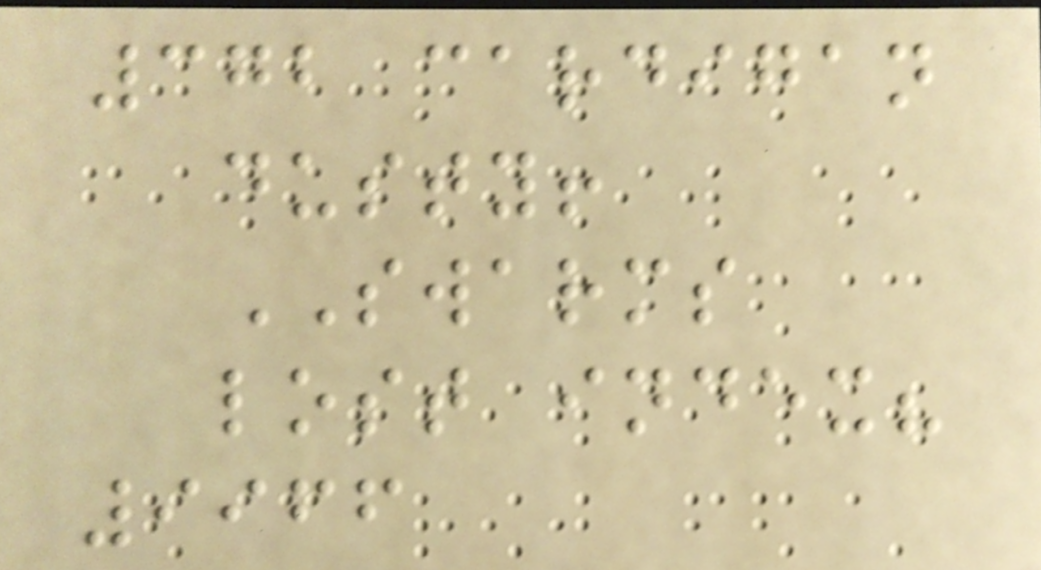372 cardigan
dusty!
SWARMS
lost index?
9966
